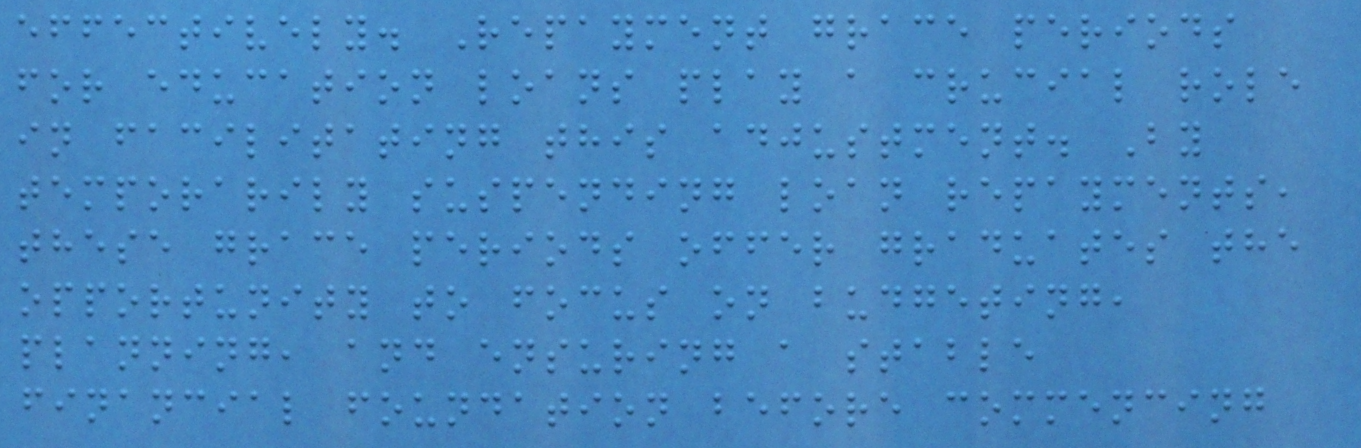effectively. Repayment grace periods
for education loans play a crucial role
in facilitating this adjustment. By
temporarily suspending loan repayments,
these grace periods offer graduates the
opportunity to focus on budgeting,
planning, and ensuring a stable
financial foundation before commencing
